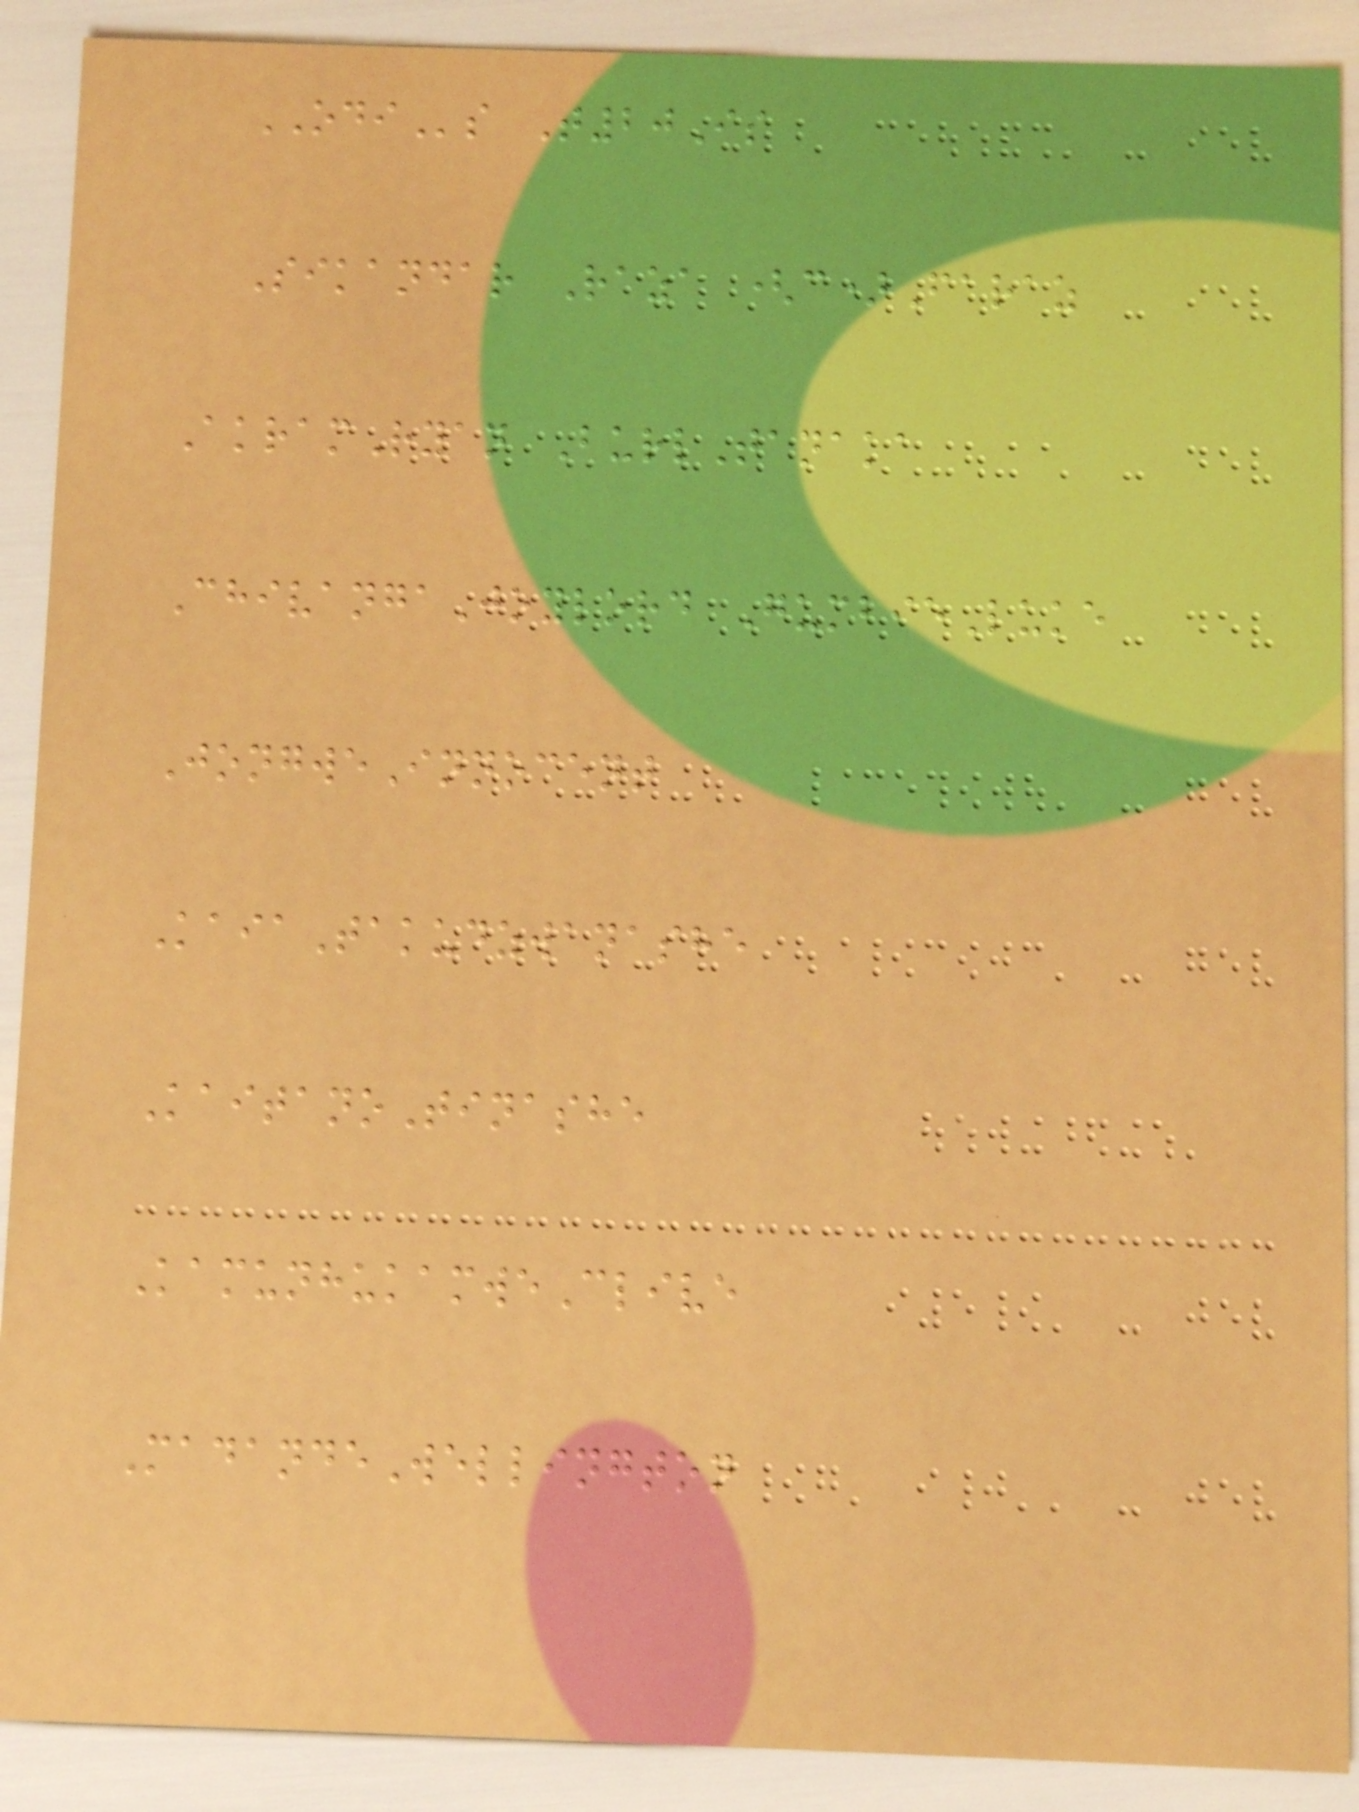ODIs T20Is
Sikandar Raza (c)Faraz
AkramRyan BurlTanaka
ChivangaJoylord GumbieLuke
JongweInnocent
KaiaTakudzwanashe
KaitanoTinashe
KamunhukamweClive
MadandeWellington
